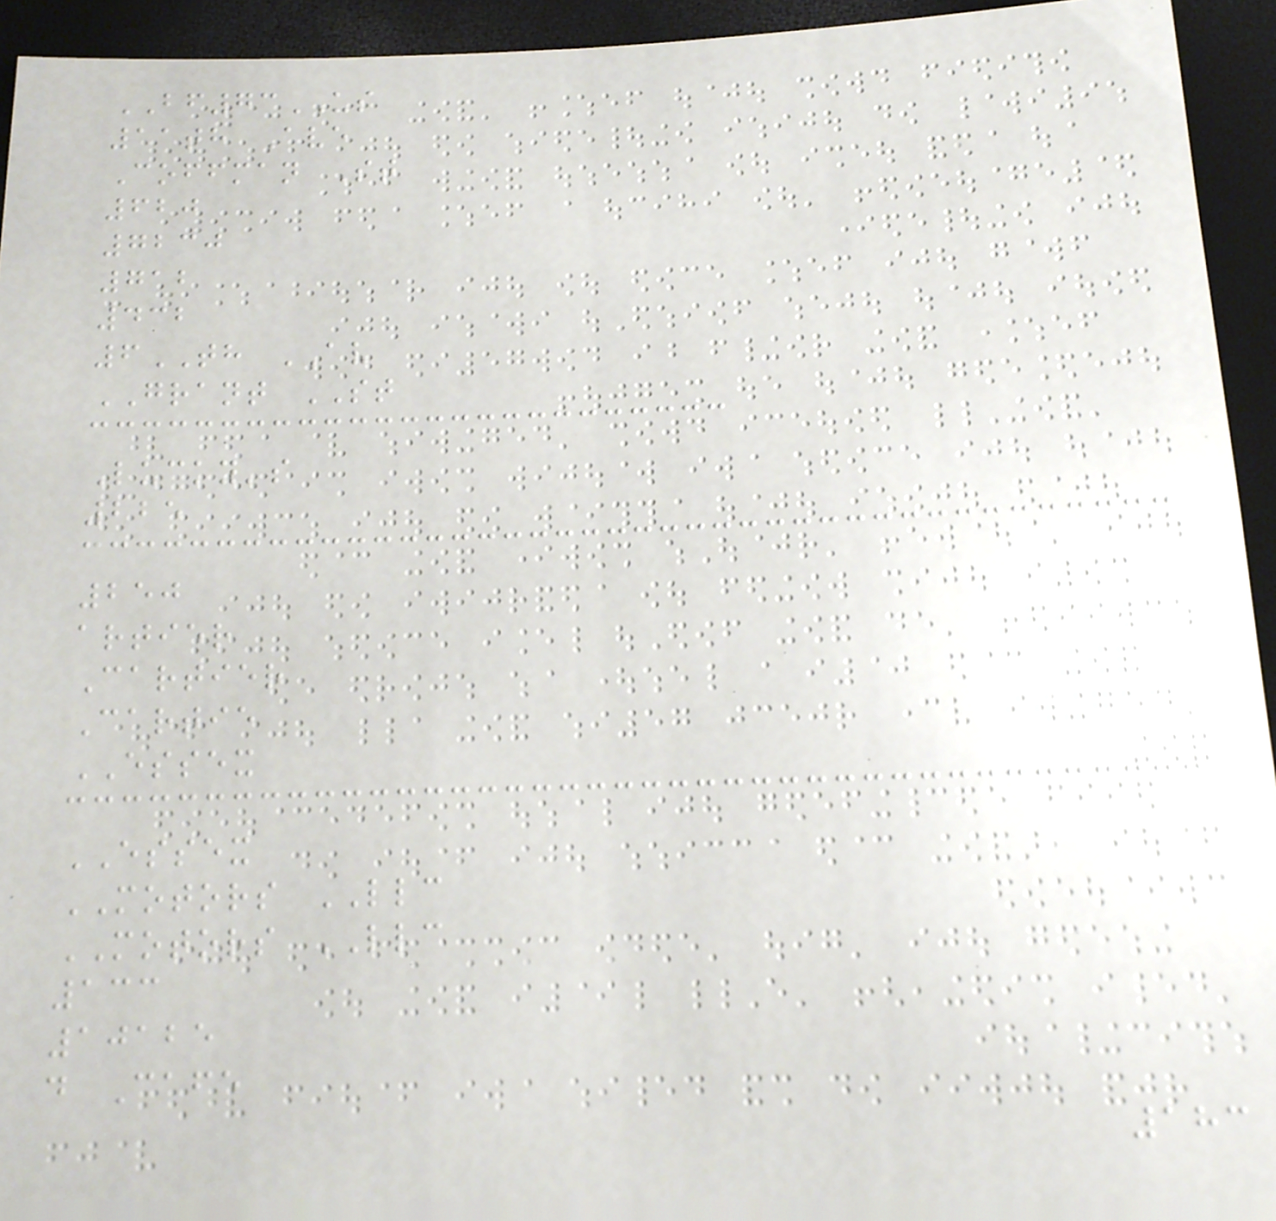BF73US
11th Ave
Coffman St
620
7230
712
432
6TH AV
GRANT ST
Lucky's
225
250
artier
Cartier
Cartie
ESSEX
ESSEX
MOTORS LLC
MOTORS LLC
133
10125
d Cafe
183
